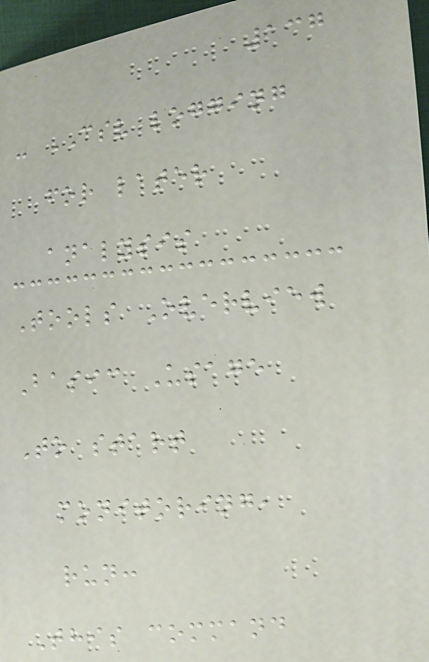137
- CSV logging
for later
analysis
Tools Overview
Basic Usage
To start
monitoring,
run:
This command
